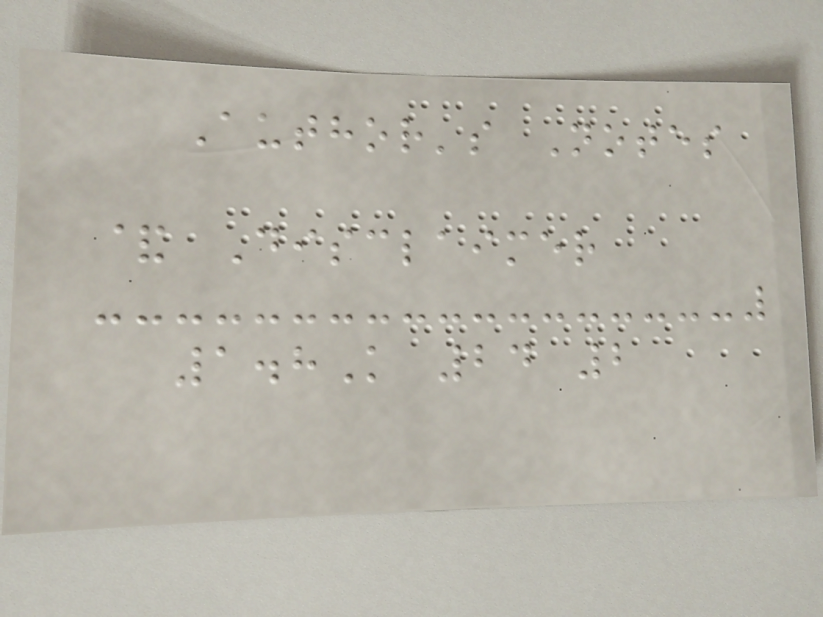Author's Notes
& Disclaimer
1.8K 24 2
